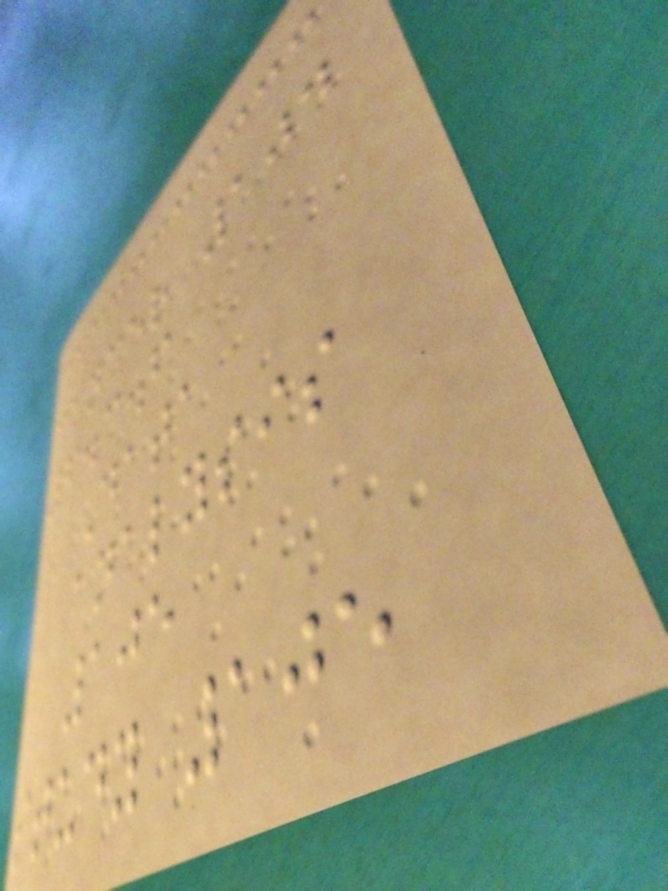cancer 104
6.3.6
Data
analysis
105
study 105
